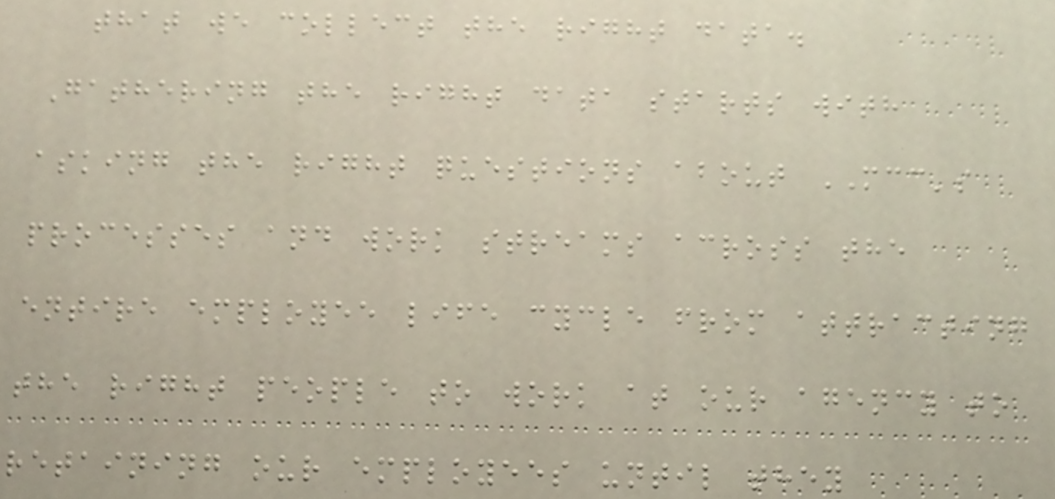that we collect the right data.
Gathering the right data starts with
asking the right questions about MCC's
processes and work streams across the
entire employee life cycle from attracting
the right people to work at our agency to
retaining our employees until they
